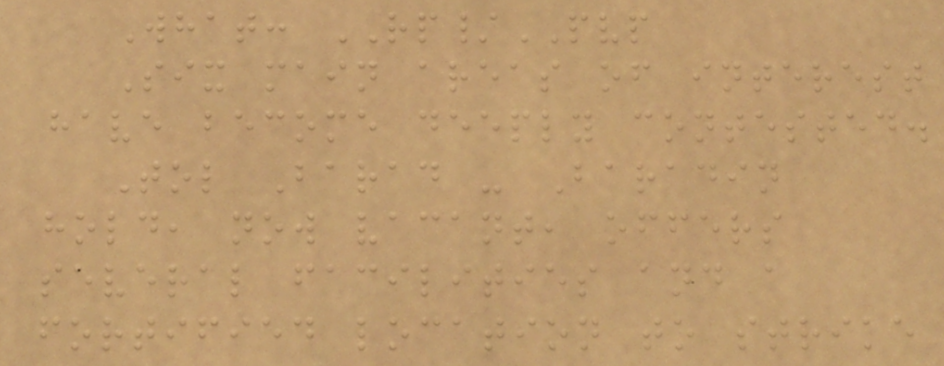What: RP/PVP
Six main areas of interest
have become deeply contested.
Tol Barad - Baradin
hold, now vacant, offers
several facilities and a
fortified location to strike
